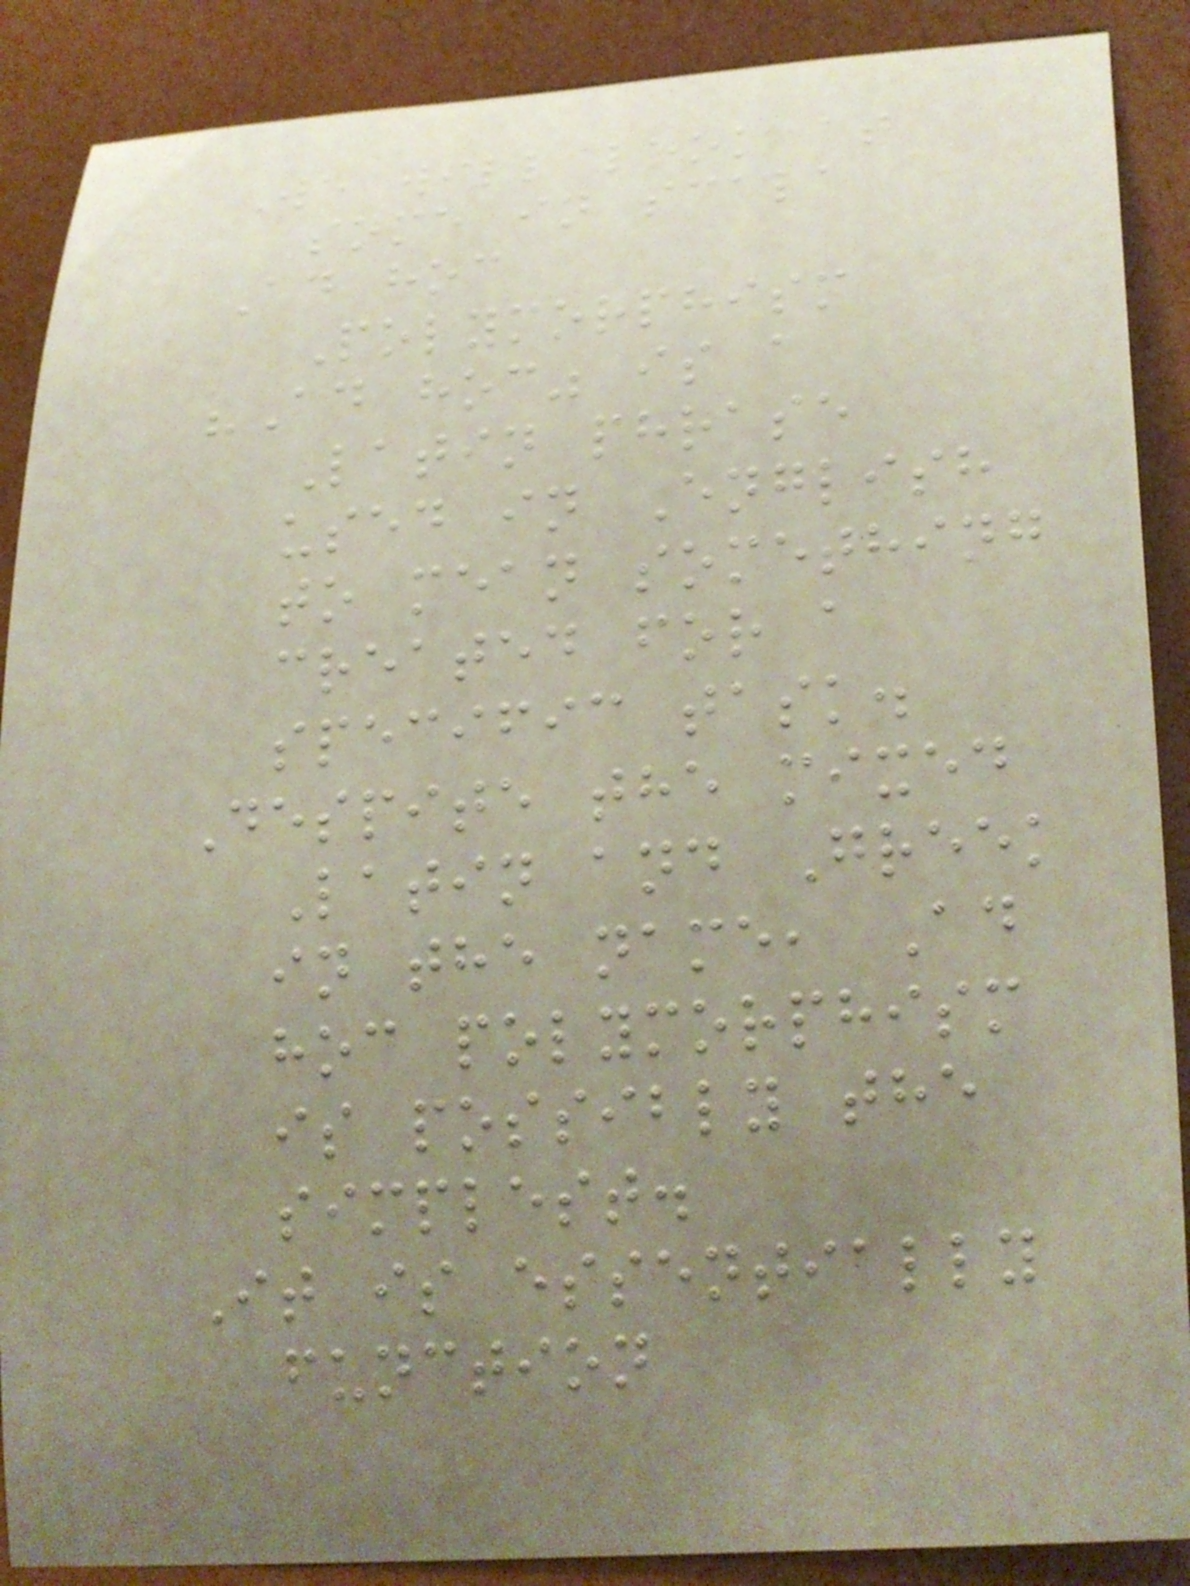We will look at
some in scala
Ad hoc
Polymorphism
"Ad hoc" is a
Latin phrase
used in English
to mean something
created for a
specific task.
Despite the mixed
Latin and Greek
in the name, Ad
hoc polymorphism
is possibly the
simplest.
It is essentially
function
